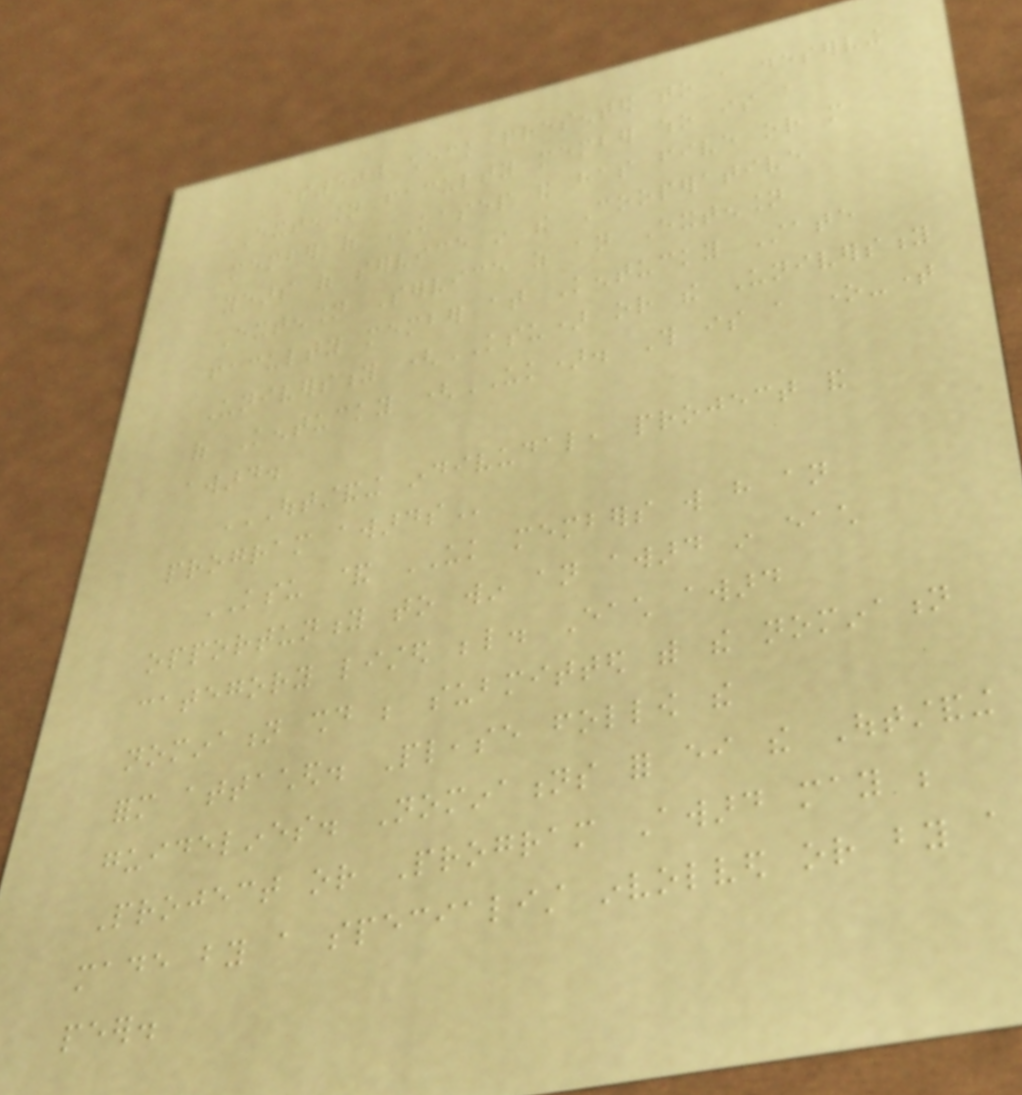$500 check presented to a deserving
Extension faculty member who is a
member of KASEP and has five or more
years of service in the Cooperative
Extension Service as an Extension
faculty member at Kentucky State
University (KSU) or the University
of Kentucky (UK). This is a one-time
award.
OUTSTANDING INDIVUDAL, PROJECT AND
PROGRAM AWARDS
KSU & UK members will have an
opportunity to win an award in each
category listed below. Each award
nomination should be submitted with the nomination
form attached. Please follow the
guidelines. Nominations for either the Outstanding
Project or Program Award may be
made by a specialist involved or by a
peer.
